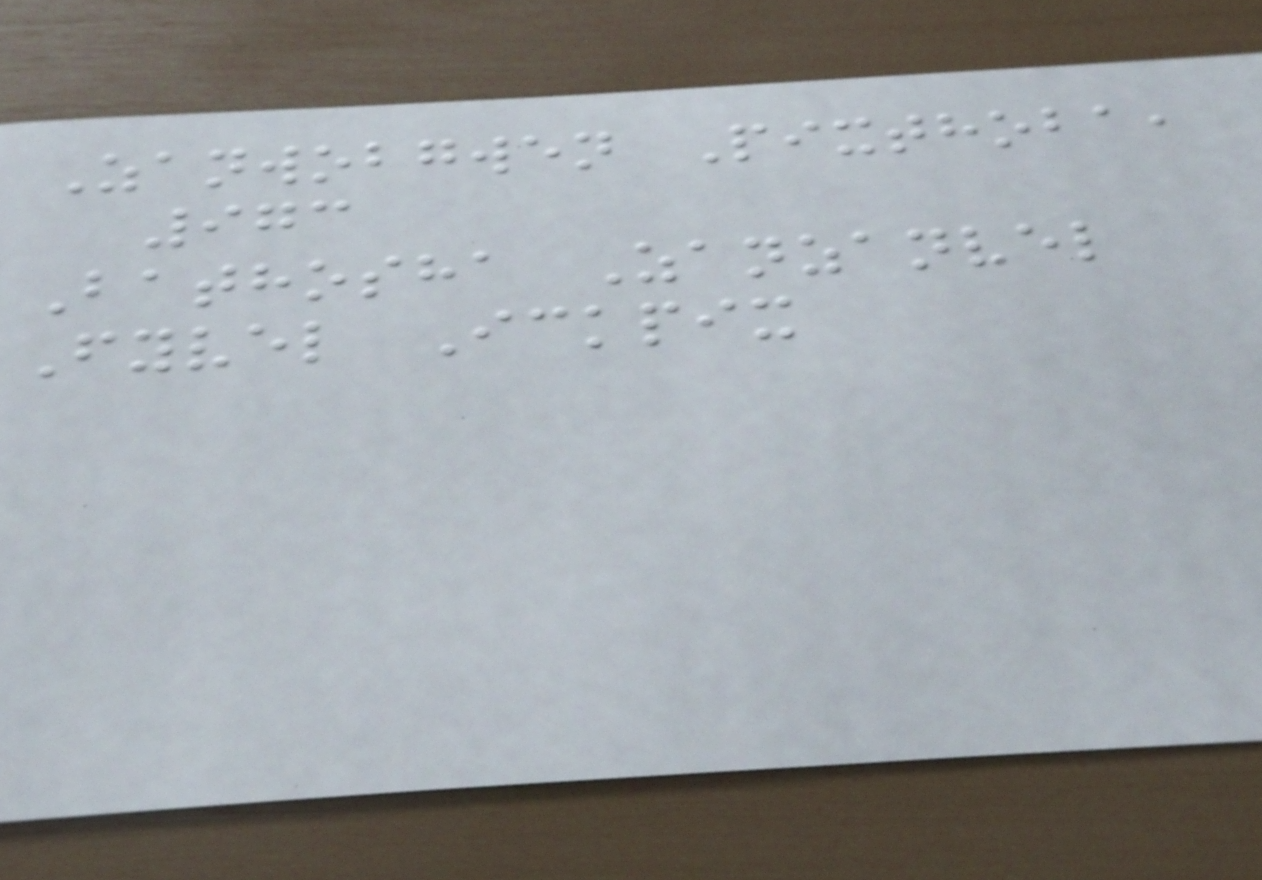Zanwobgwen Pixthoba,
973
Bathosha Zanzanvel
Fyvel Ickpix
